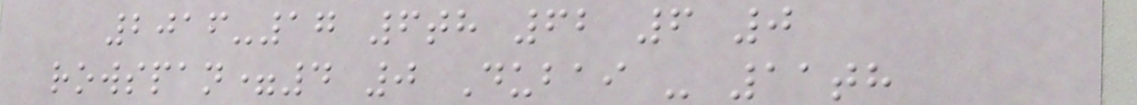2016-17 6th 62 6 0
rowspan=4 0 Dubai - 11th
